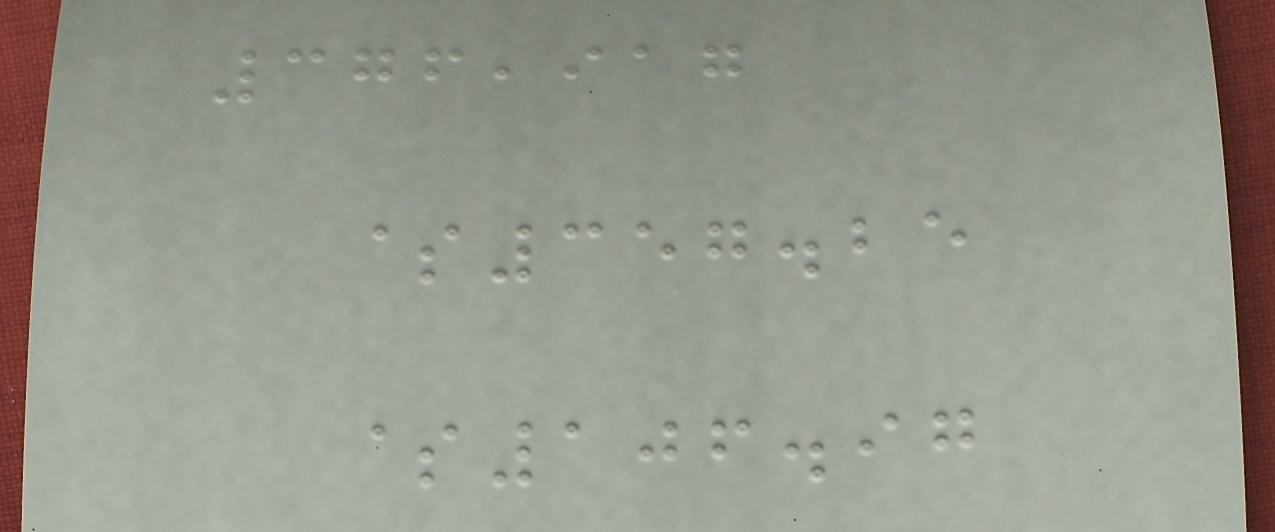376,917
$357.25
$106.97
